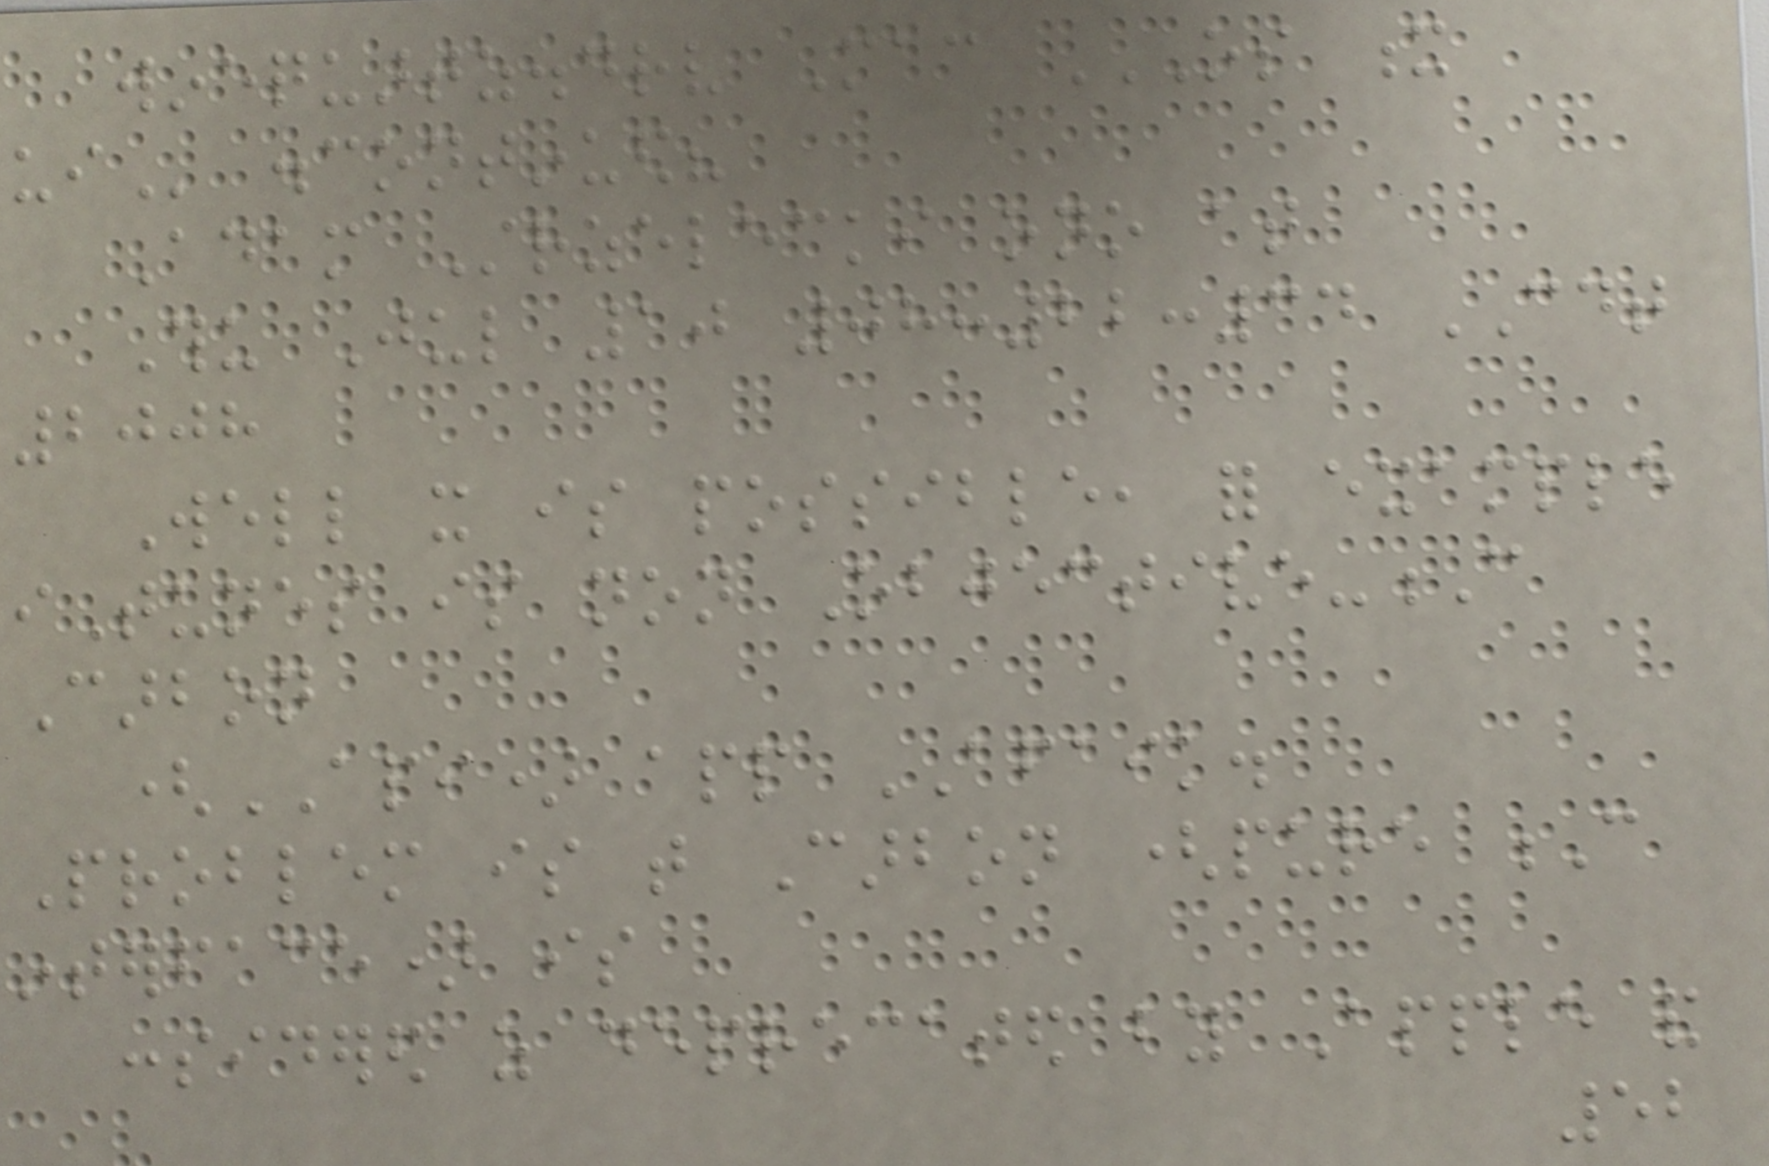winequartz.drv Mac OS X
UI discontinued?
Adam Strzelecki ono at
Thu Jul 10 08:22:34 CDT
2008
Well it is possible, for example
iTunes is non Objective-C
Carbon
(API) app AFAIK.
Problem is that Carbon (pure C
interface) is
considered as deprecated by Apple and
52
